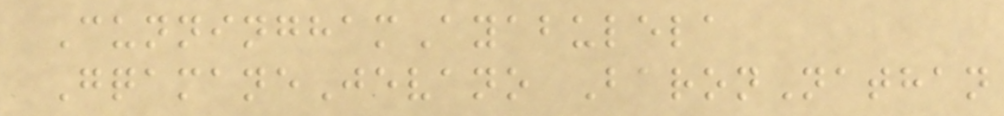CunninghamAyabulela
GqamaneJevano BaronNathan
